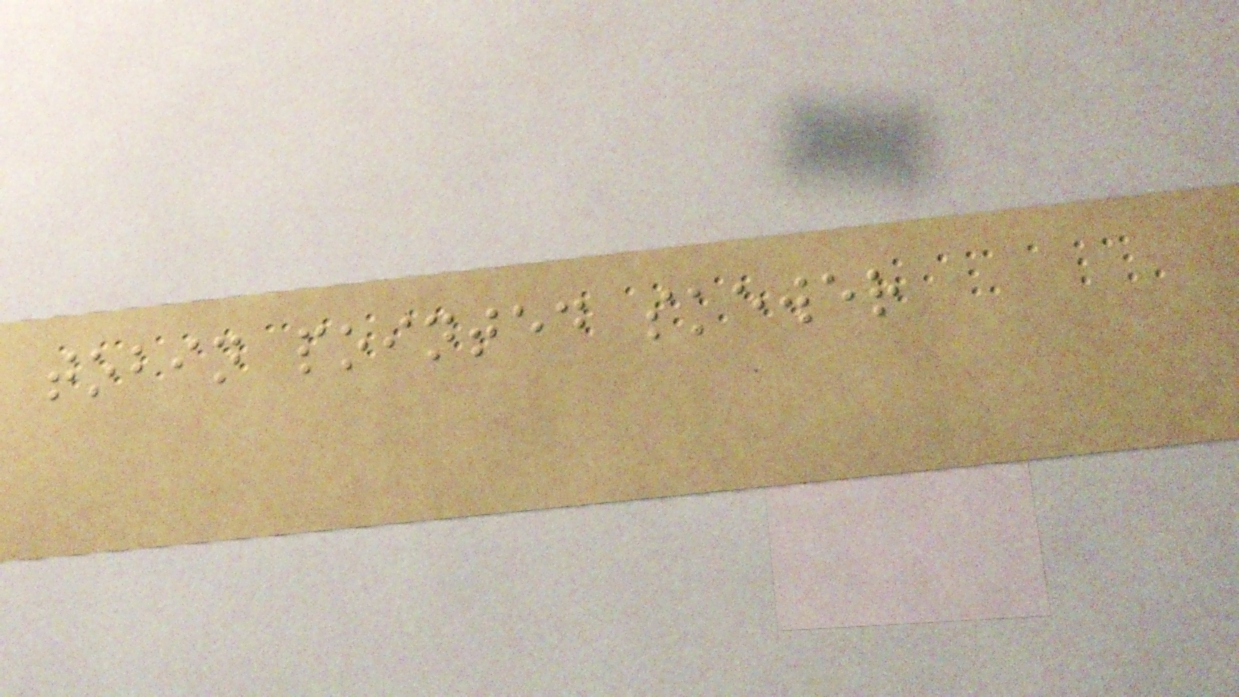tobin pointed skewer
